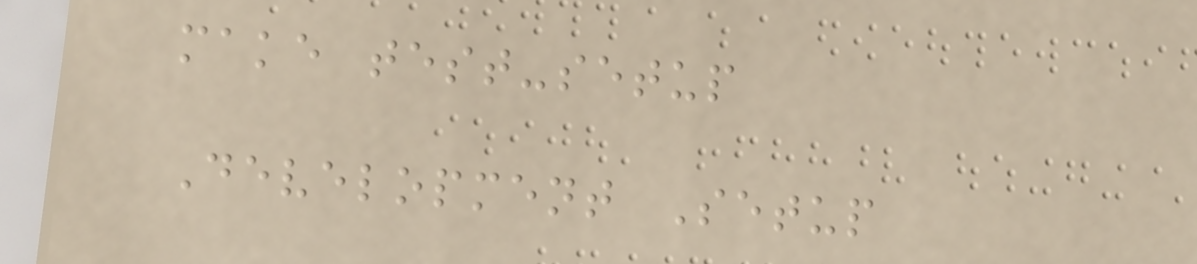make test-setup
Development Setup
